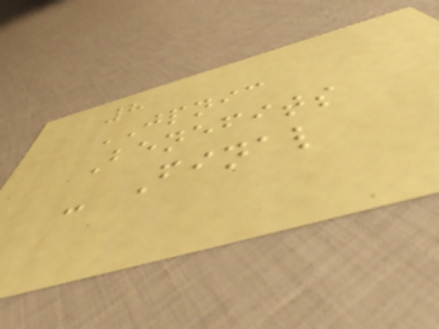8
JPNIC
Benefits
- Final
